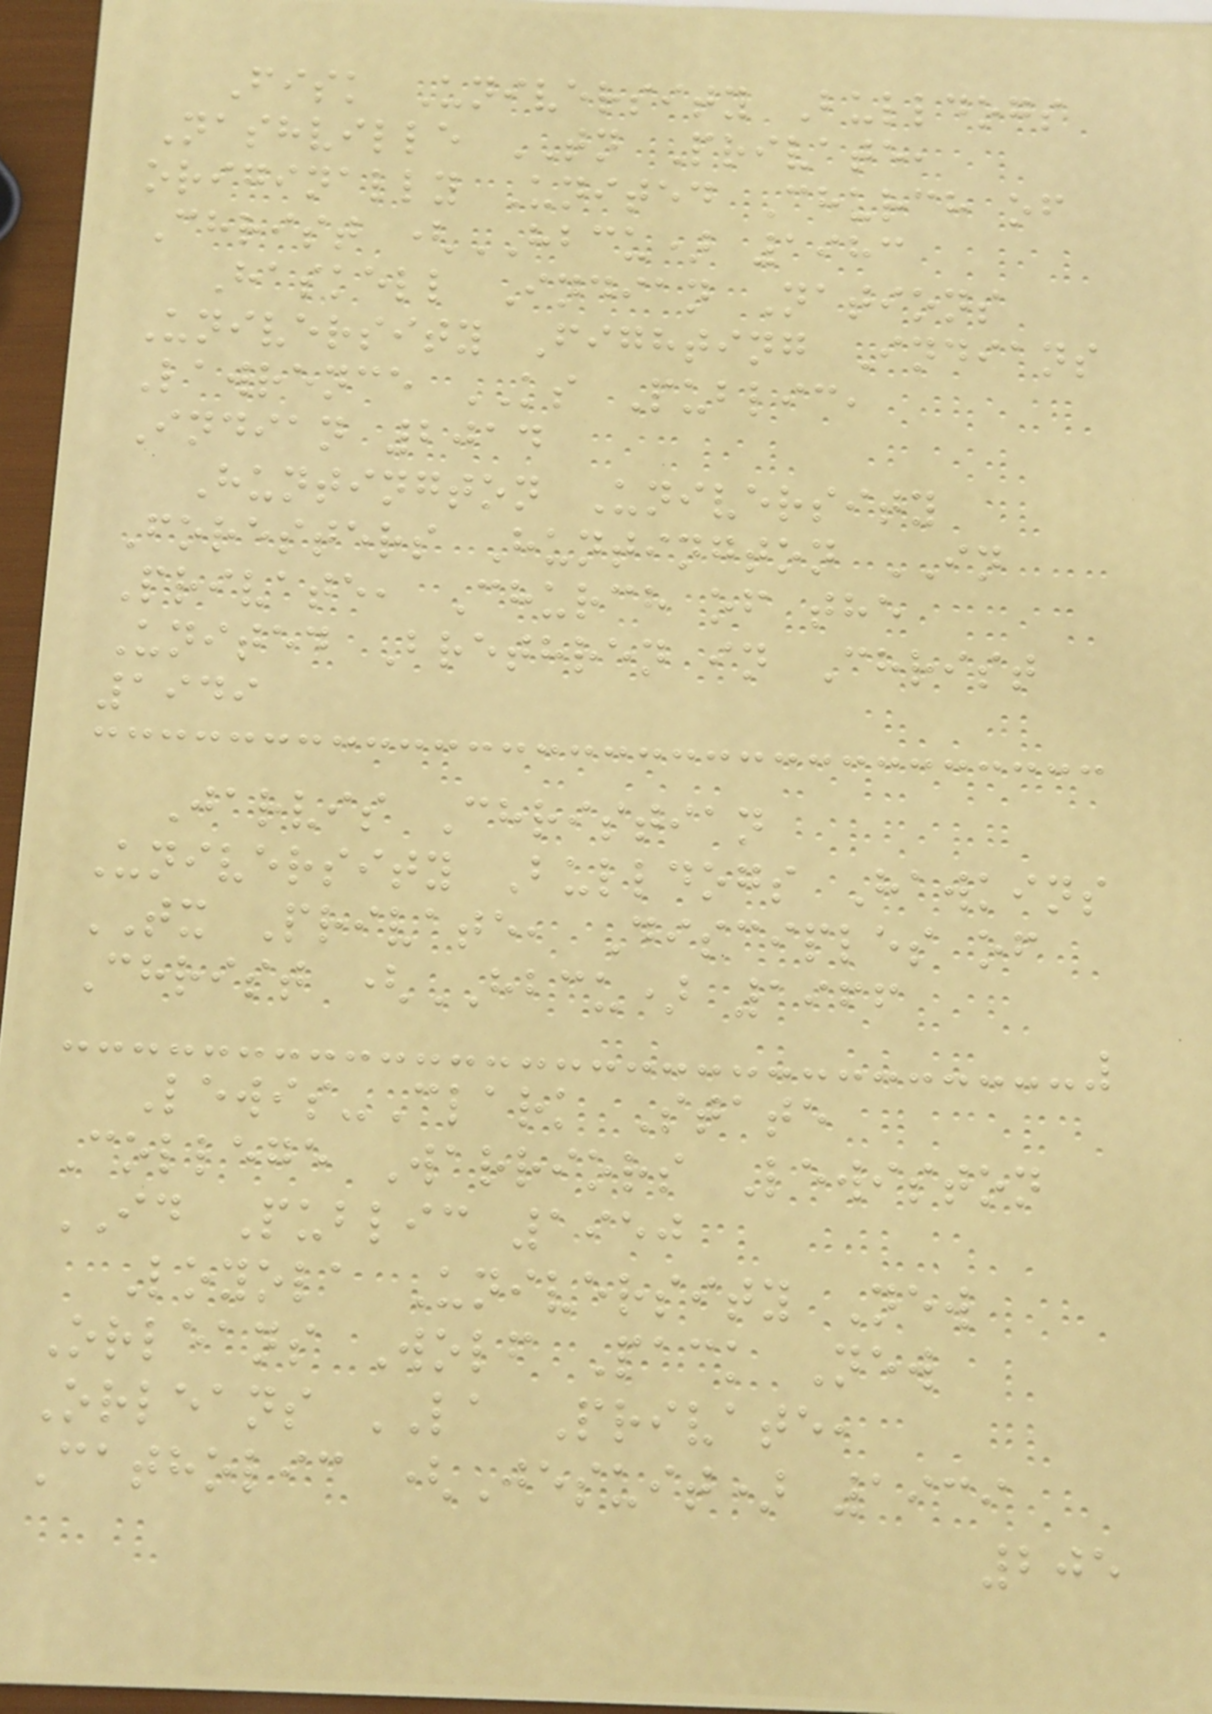Fisk University Bulldogs
Nashville TN Private,
originally United Church of
Christ (HBCU) 1983
Haskell Indian Nations
University Fighting Indians
Lawrence KS Public,
Indian 2014
Huntington University
Foresters Huntington IN
Private, Church of the
United Brethren in Christ
1949
Jarvis Christian
University Bulldogs Hawkins
TX Private, Disciples of
Christ (HBCU) 1966
Lewis-Clark State
College Warriors Lewiston
ID Public 1950
Loyola University New
Orleans Wolf Pack New
Orleans LA Private,
Catholic (Jesuit) 1939
205
